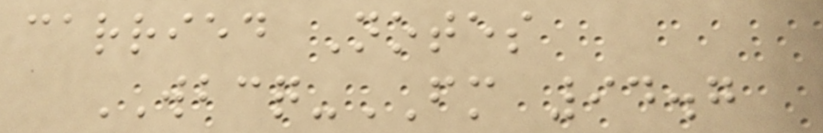carried Notes
WBCQ-FM 94.7
